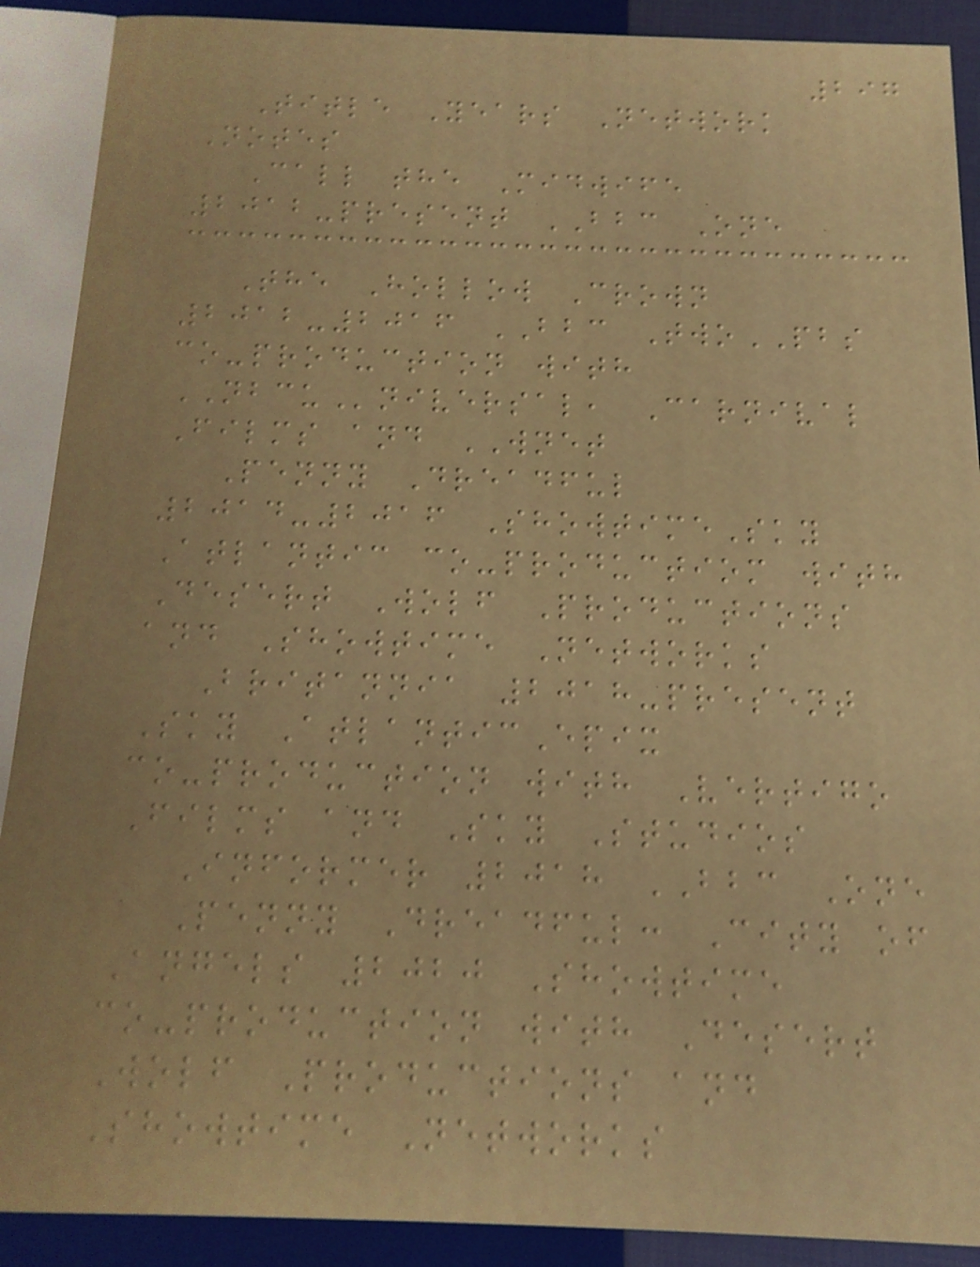297
Title Years Network
Notes
Call the Midwife
2012-present BBC One
The Hollow Crown
2012-2016 BBC TwoPBS
co-production with
NBCUniversal, Carnival
Films and WNET
Penny Dreadful
2014-2016 ShowtimeSky
Atlantic co-productiom with
Desert Wolf Productions
and Showtime Networks
Britannia 2018-present
Sky AtlanticEpix
co-production with Vertigo
Films and Sky Studios
Informer 2018 BBC One
Penny Dreadful: City of
Angels 2020 Showtime
co-production with Desert
Wolf Productions and
Showtime Networks
